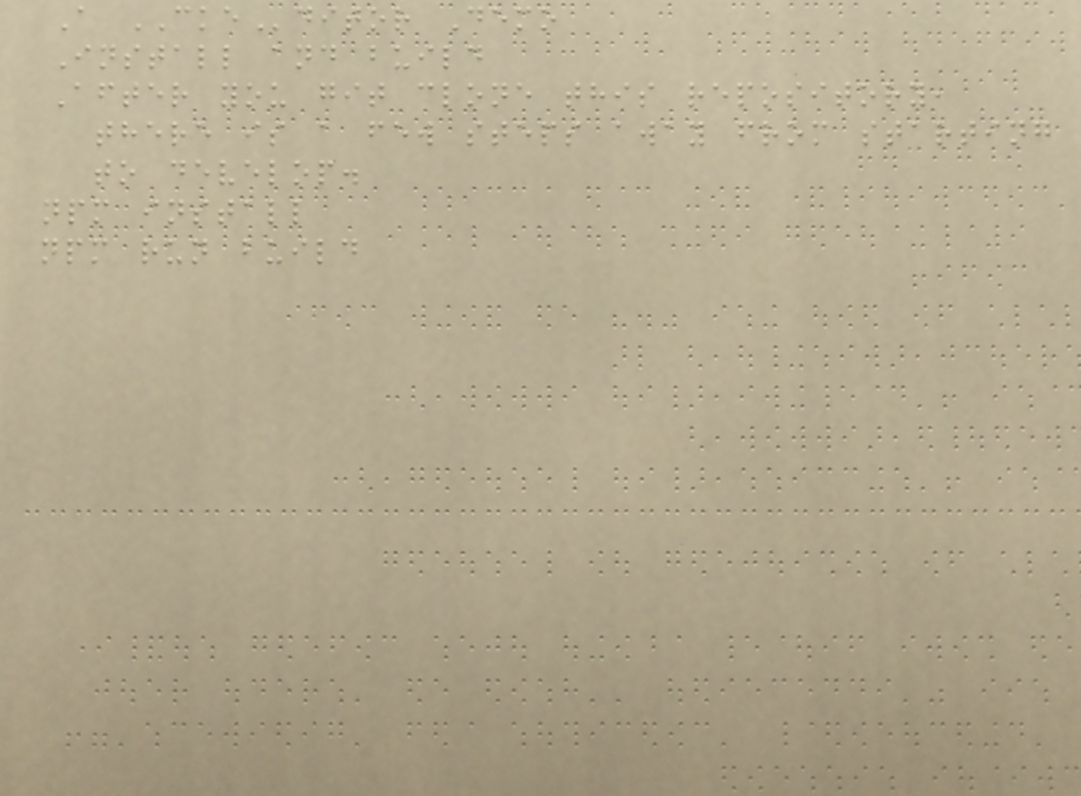A CKEditor Demo
Install and build
After you git clone this repository,
there is a few steps away from starting
to develop.
npm install
npm run build
